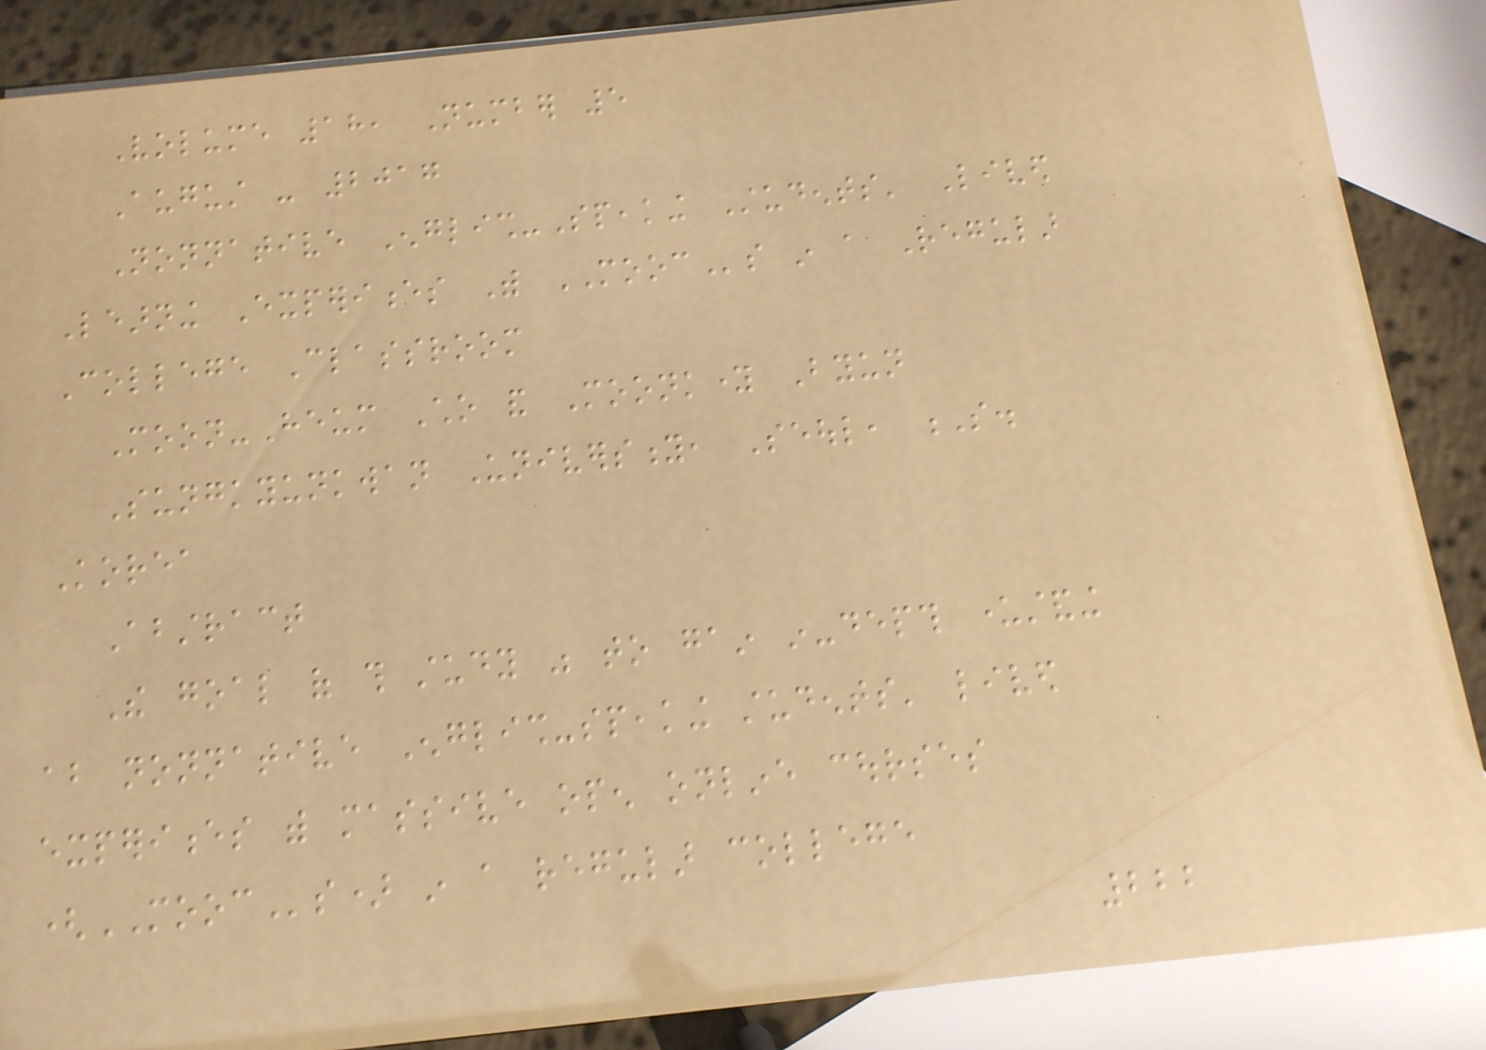Volume 18, Number 5
August - 2017
Nonnative English-Speaking Students' Lived
Learning Experiences With MOOCs in a Regular
College Classroom
Moon-Heum Cho and Moonkyoung Byun
Sungkyunkwan University, Seoul, S.
Korea
Abstract
The goal of this study was to gain in-depth understanding
about nonnative English-speaking students' lived
experiences with massive open online courses
(MOOCs) in a regular college
222
